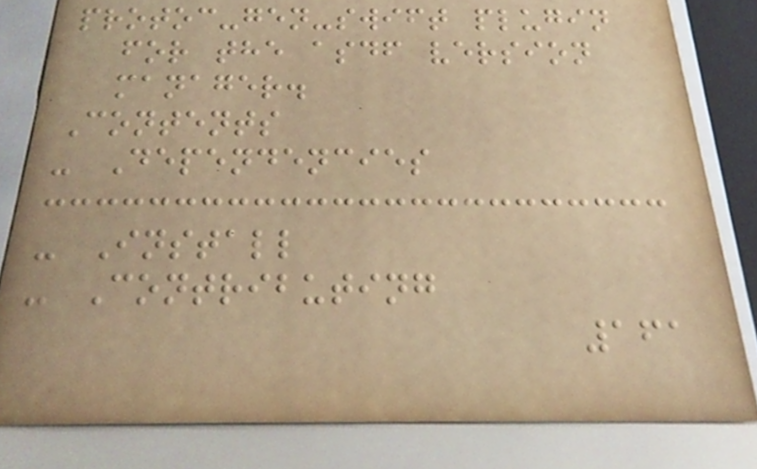protoc-gen-swift plugin
for the asdf version
manager.
Contents
- Dependencies
- Install
- Contributing
161
